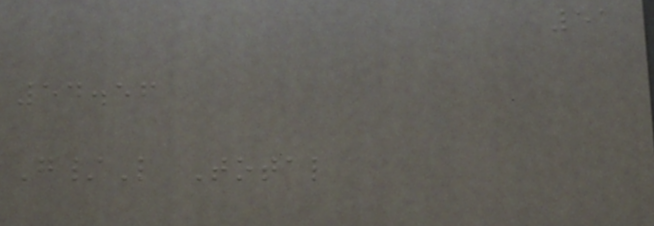51
54.56
G/L Total
